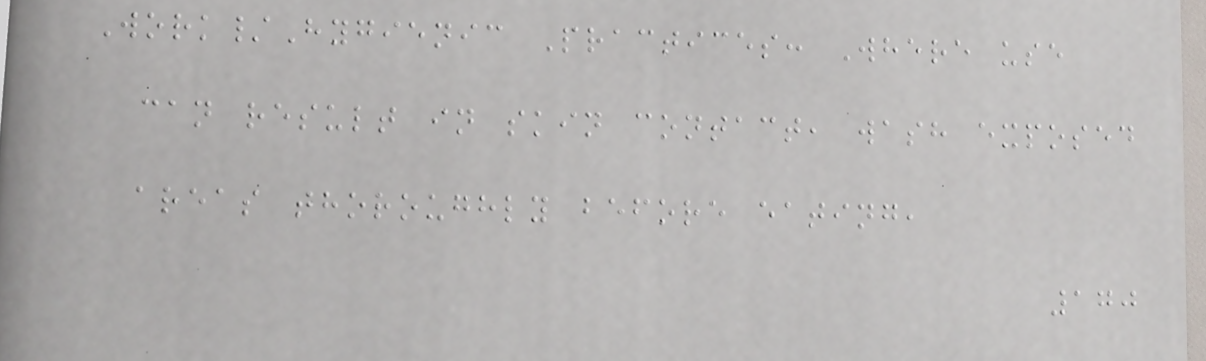Work/Hygienic Practices: Where use
can result in skin contact, wash exposed
areas thoroughly before eating,
170
